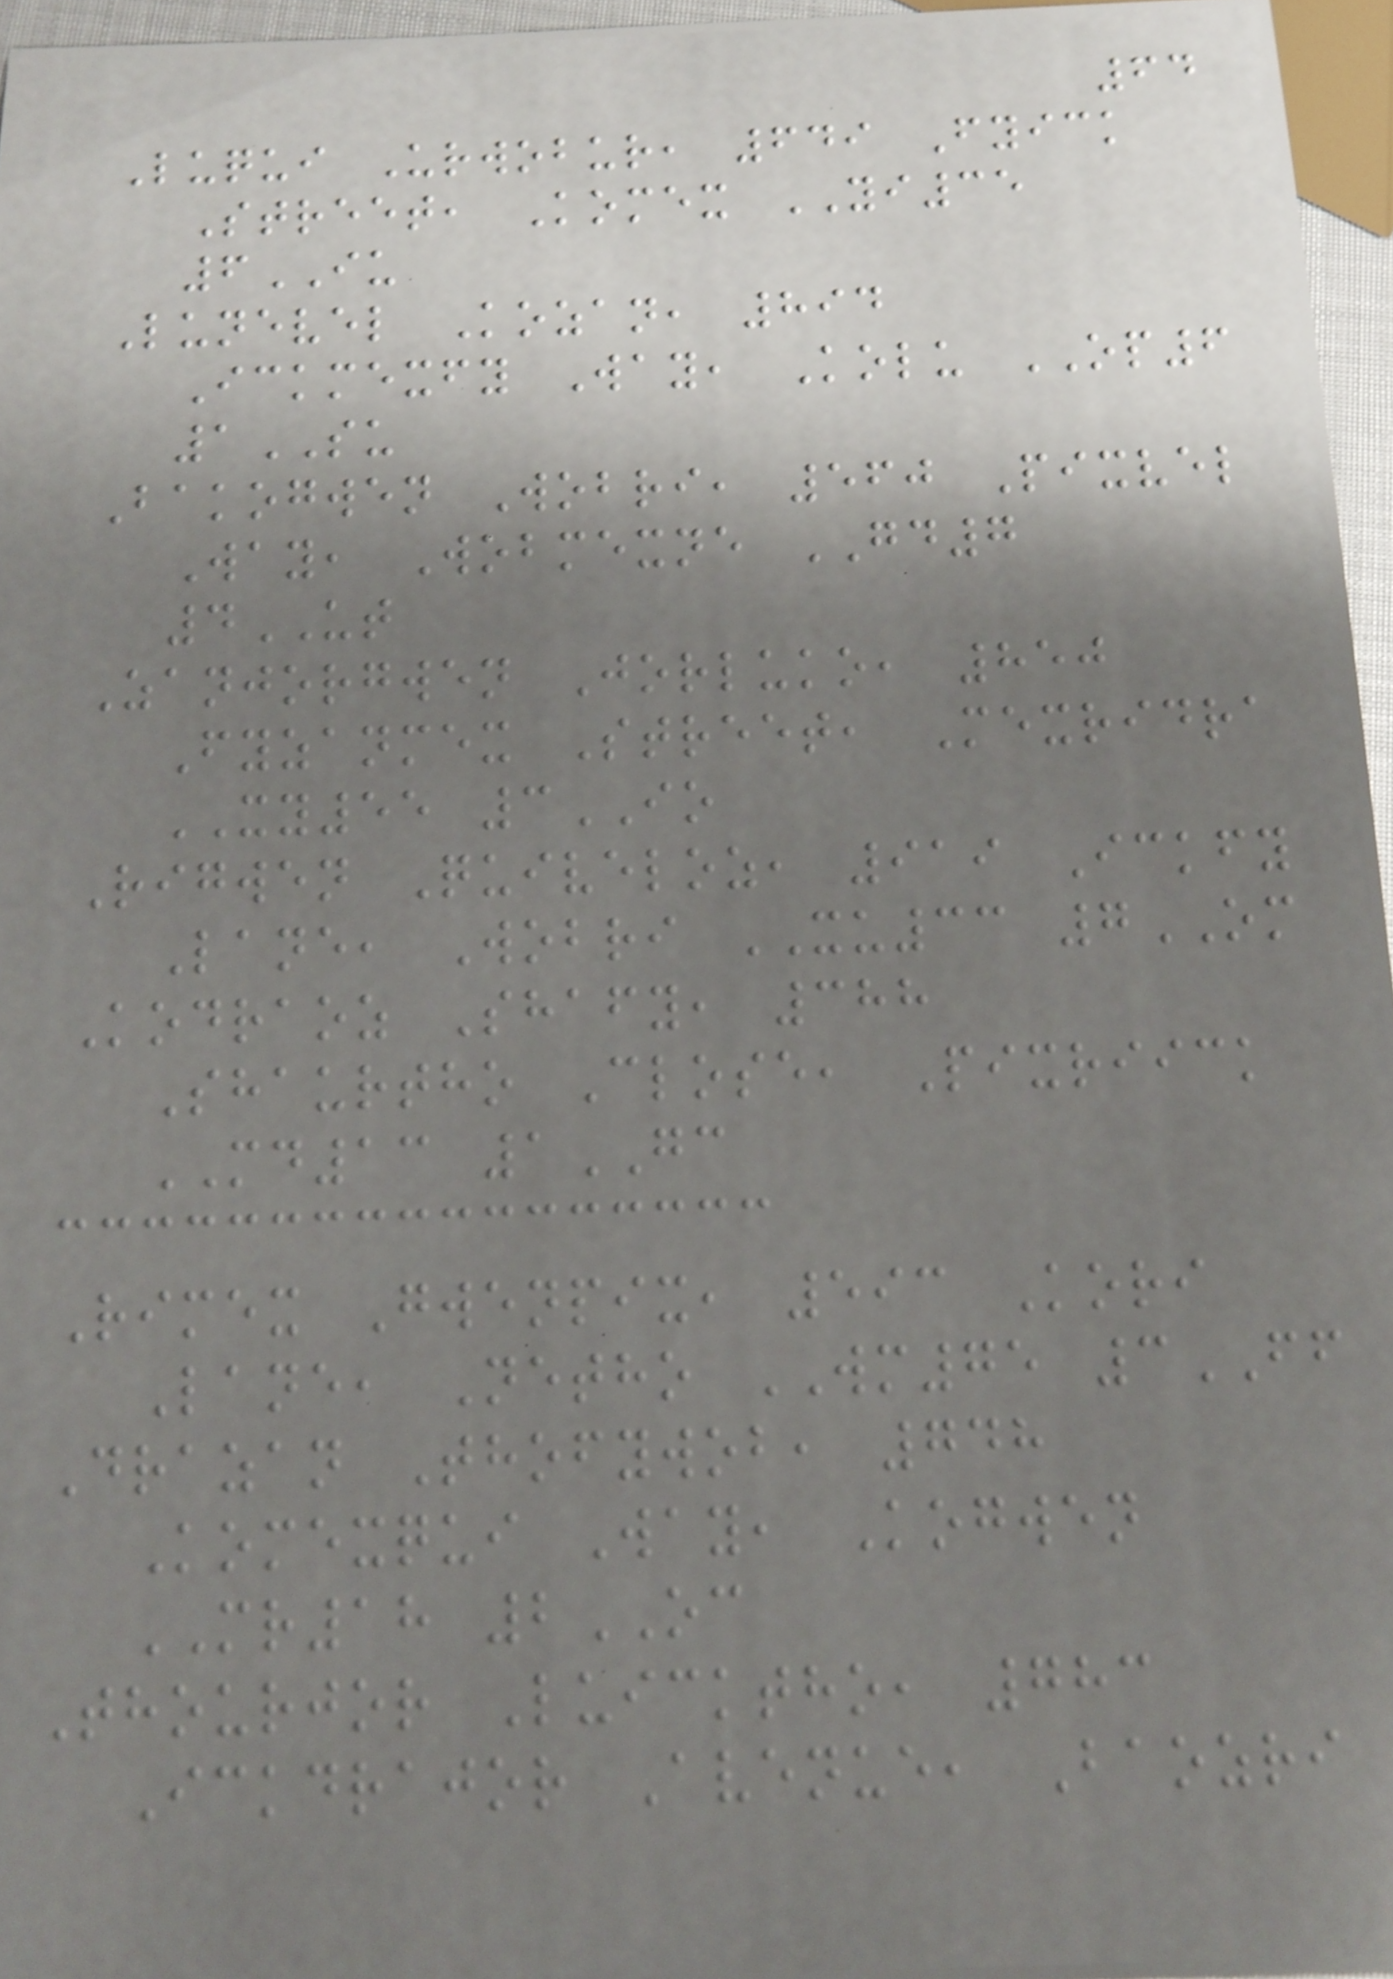64
Luqui Urwobur, 649 Fyick
Street, Komex YI35
6IU
Lunevel Kozan, 894
Ickmexfy Way, Kolu OP6
1SU
Bakogwen Wobri, 560 Pixvel
Way, Wobmexne GD7
4UT
Zanjorgwen Jorluko, 850
Fyzanmex Street, Mexridra
XY55 3IO
Rigwen Quiveloz, 919 Ickfy
Lane, Wobri XU33 7OM
Kodraoz Shafy, 388
Shaurtho Close, Pixriick
MD13 1GC
Rimex Gwenpix, 593 Kori
Lane, Netho WM75 3FF
Drazan Thofywob, 748
Komexqui Way, Kogwen
MR18 2OC
Thourjor Luicktho, 783
Ickdrajor Avenue, Baozri
